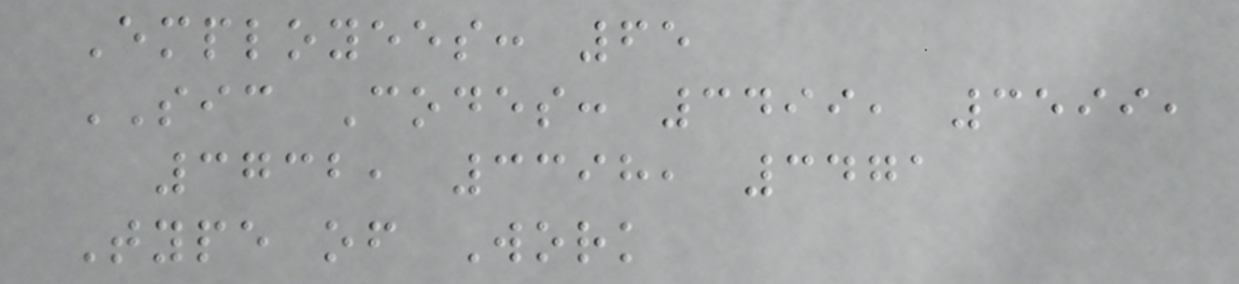Employees: 65
SIC Codes: 3499, 3599,
3732, 3398, 3471
Type of Work
